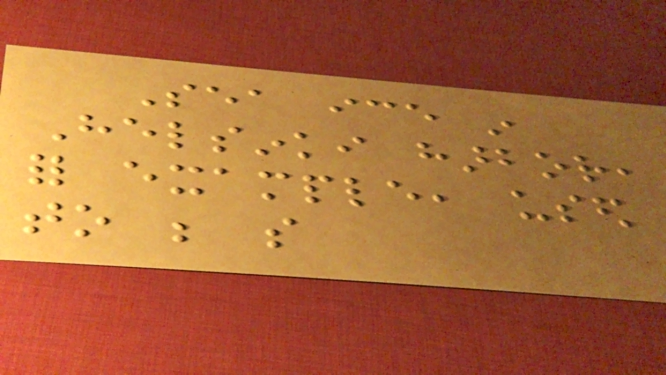Sea ice in
Helsinki harbor,
for example, used
to be so
